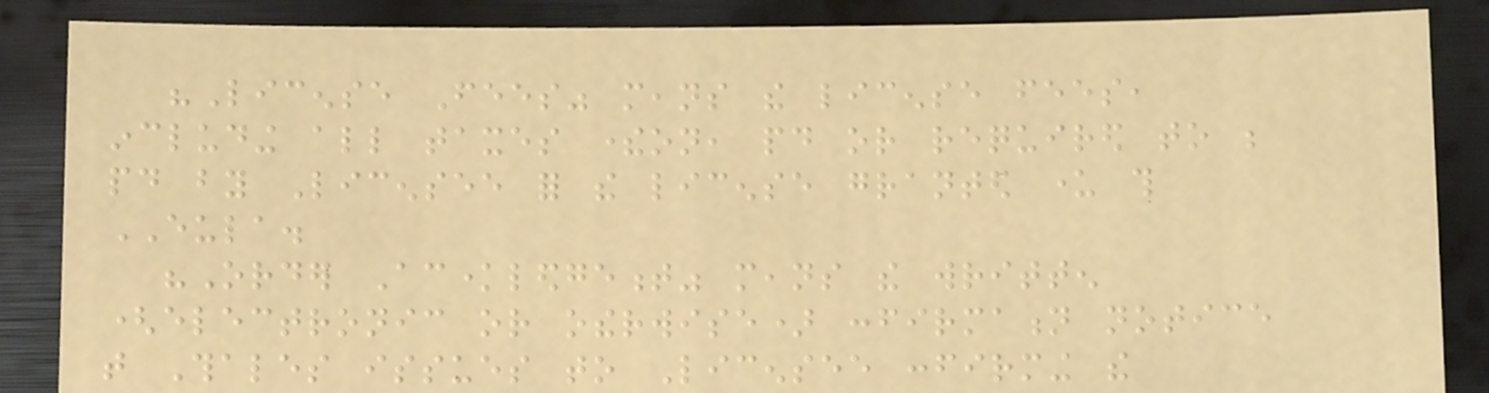"License Fees" means the license fees,
including all taxes thereon, paid or required to be
paid by Licensee for the license granted under this
EULA.
"Order Acknowledgement" means the written
(electronic or otherwise) confirmation notice
that Thales issues to Licensee confirming the
